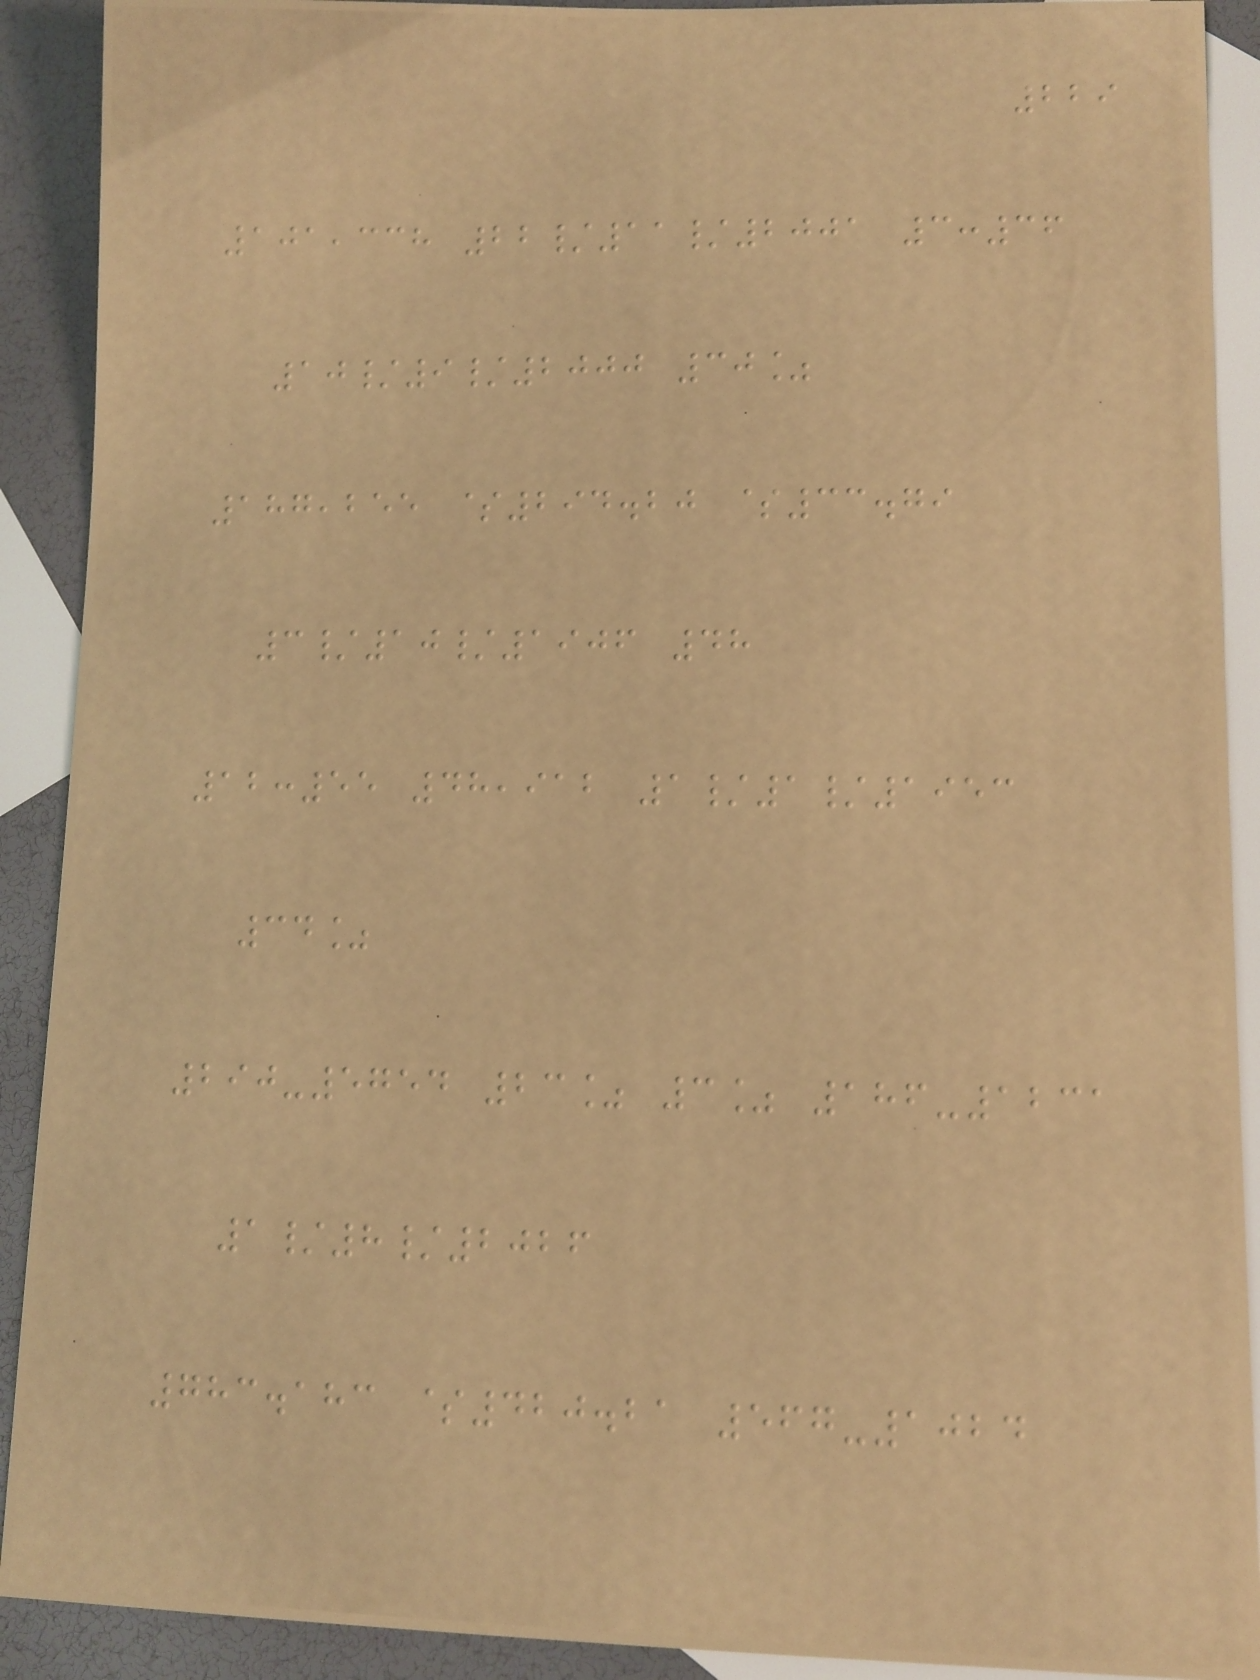229
101,338 22/11/2001 3:36
10/9/2000 30%
187,255 $294.20 $33.79
3/10/1906 48
12:55 48,912 1/1/1953
34%
290-5754 23% 3% 186-1231
1/8/2026
783.183 $420.21 567-1024
